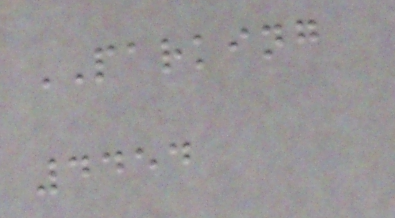PARKING
4454
